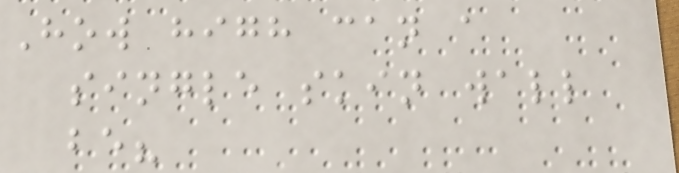How high can a
single skin wall
be?
